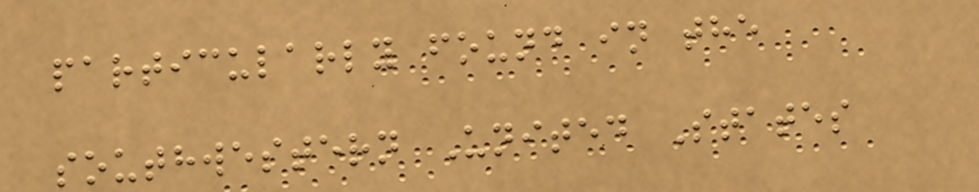particularly found in the
southwestern United States
